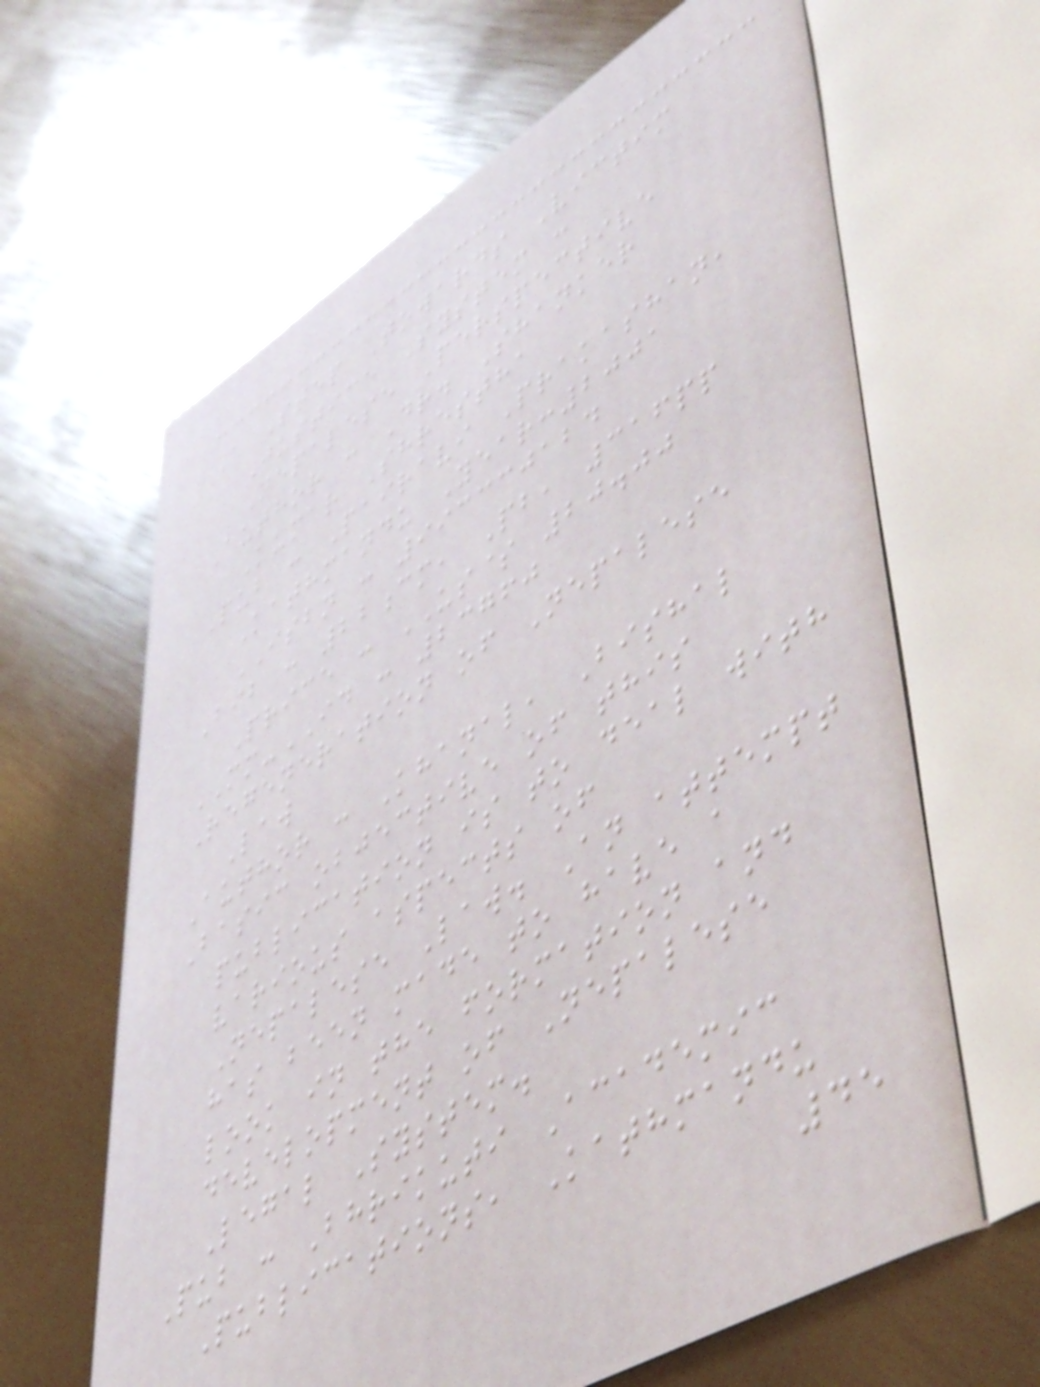A Step Towards Victim
Justice System :
Nepalese Perspective
Author : Dr. Shanker
Kumar Shrestha
Pub : Pairavi Prakashan,
Kathmandu Year:2001
ISBN : 993330124
Bib : 22cm, Pb, 316pp
Price : US$ 20.00
MM-ID : 23760
Regeneration of Nepalese
Law
Author : Khanal, Bishal
Basic objective of this
publication is to deal with
various aspects of
Nepalese Law. An attempt
has been made to have a
look in the formation and
development of Nepalese
Legal System.
Pub : Bhrikuti Academic
Publications, Kathmandu
45
